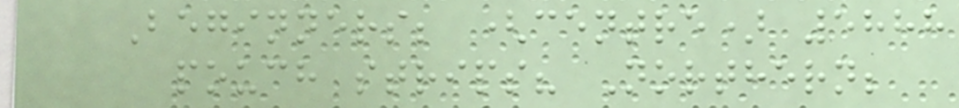Beginners; (centre) 5888
pouch strips? Northern;
